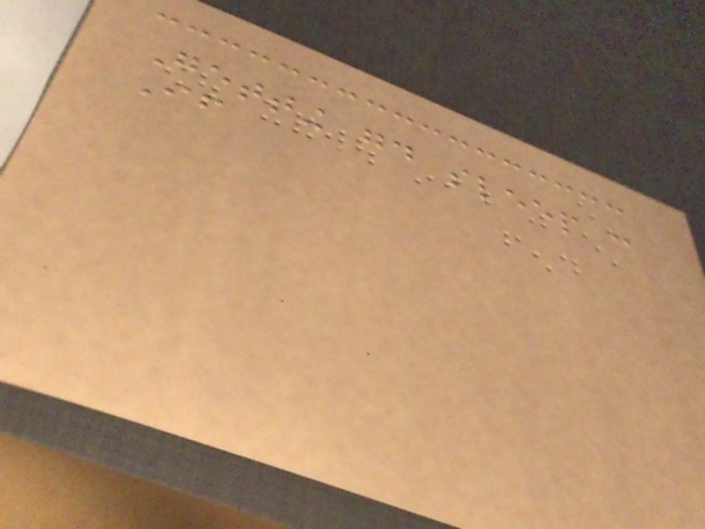Getting good sleep can
If
